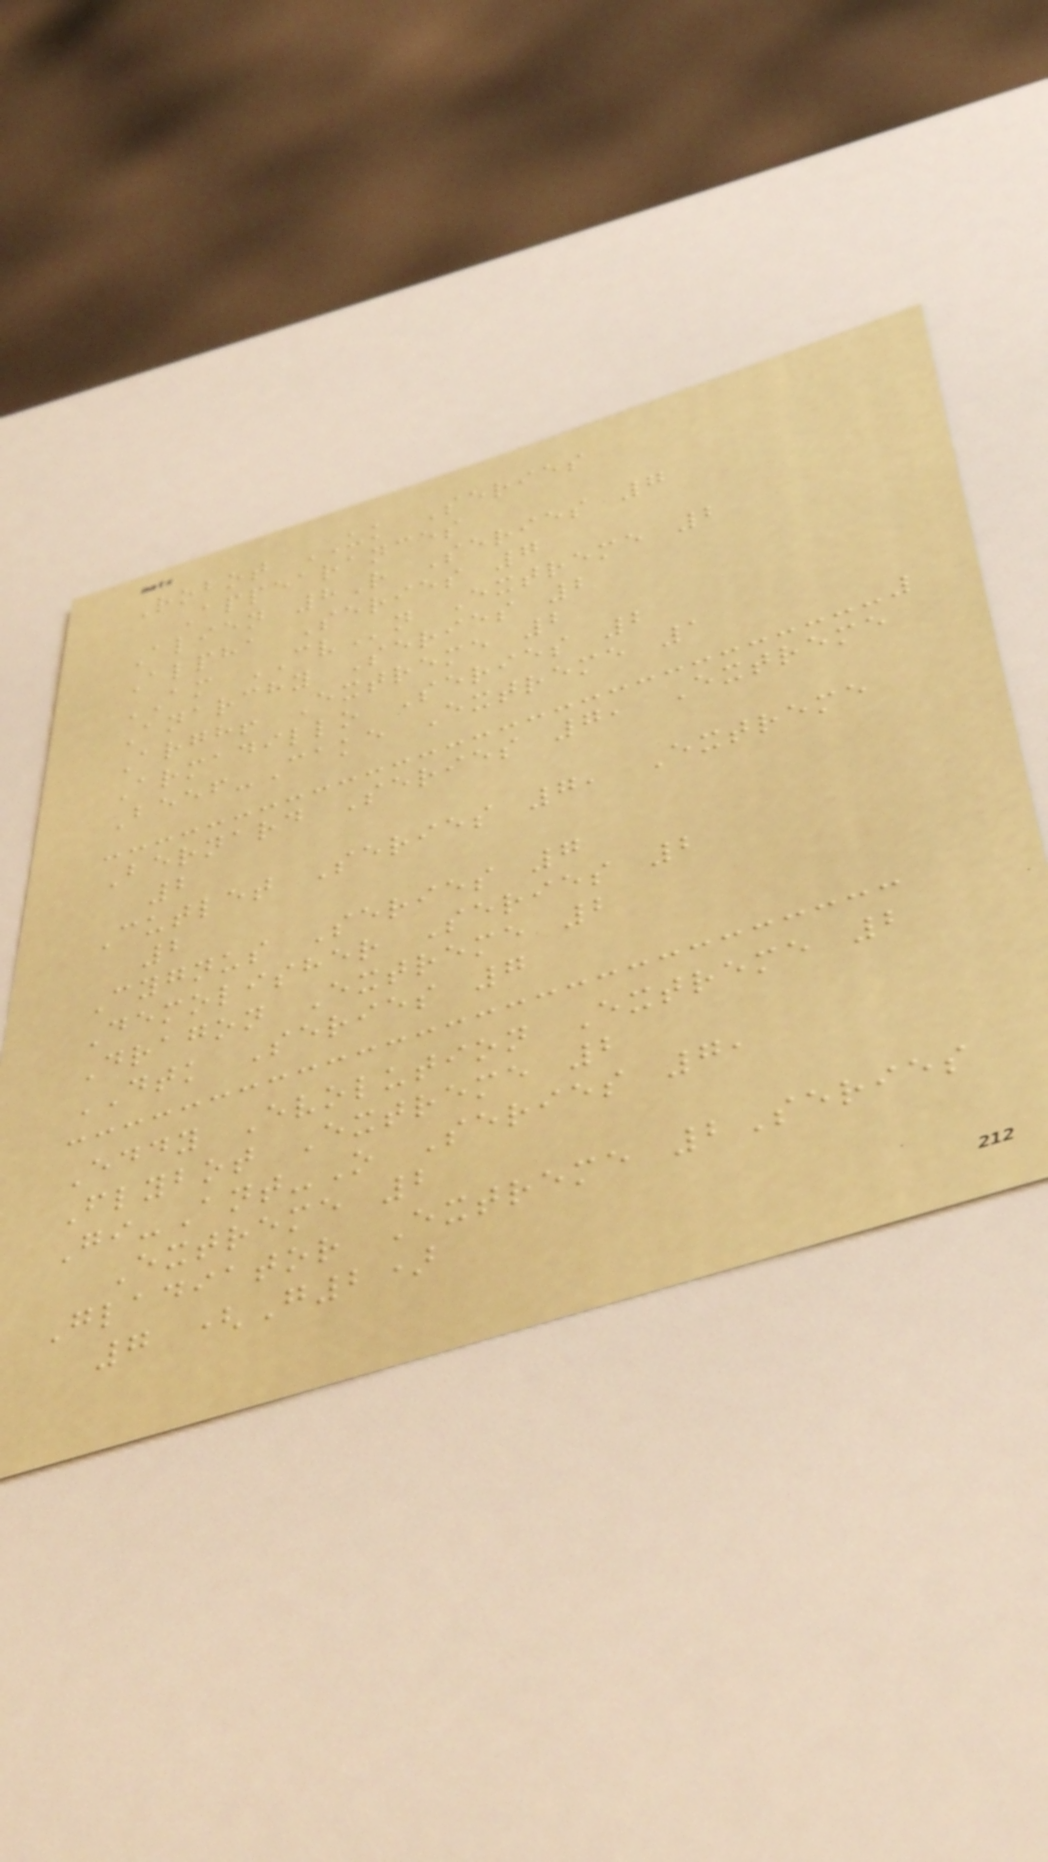Robot UK Series
Appearances
Alien 8R Series 7
Alpha Series 7
AM CVn Extreme 2
Anarchy Series 2
Argh! Extreme 2
Armadillo Series 2
Beef-Cake Extreme 1
Bernard Series 7, Extreme
2
Cutlet Series 7, Extreme
2
Cygnus Series 7
Demolisher Series 2
Dragon Extreme 2
DTK Series 7
Eddy Evolution Extreme 2
Flybot Extreme 2
Gi-Ant-O Series 7,
Extreme 2
Gladiator Extreme 2Series
7 (G2)
